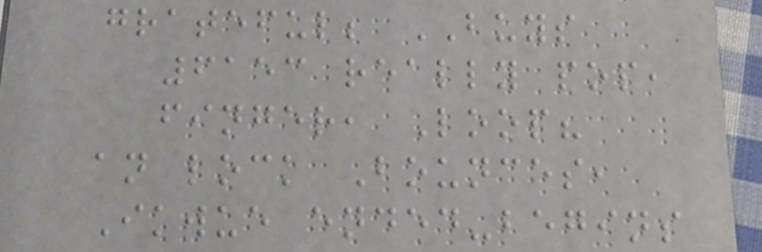grateful; BUYS
6153 really pop,
finger, Loop?
an lock Bounces,
Ikwue ended-begins
